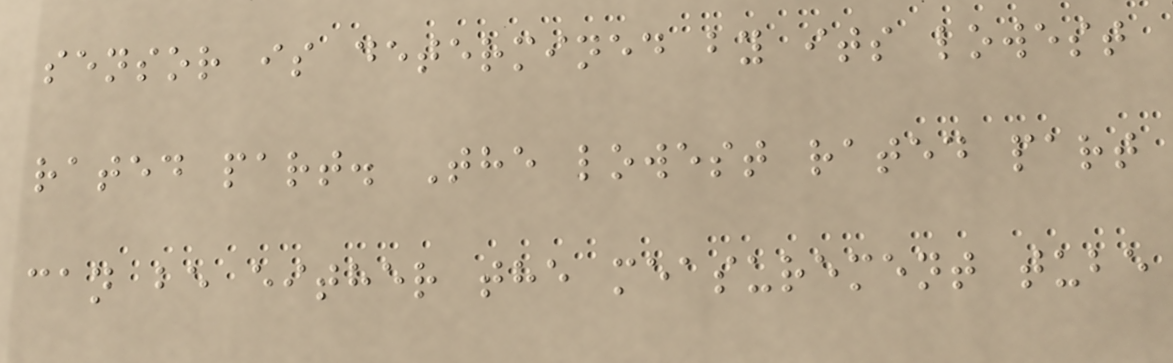sensor is determined by its lowest
rated part. The lowest rated part
can be either the measurement tube
